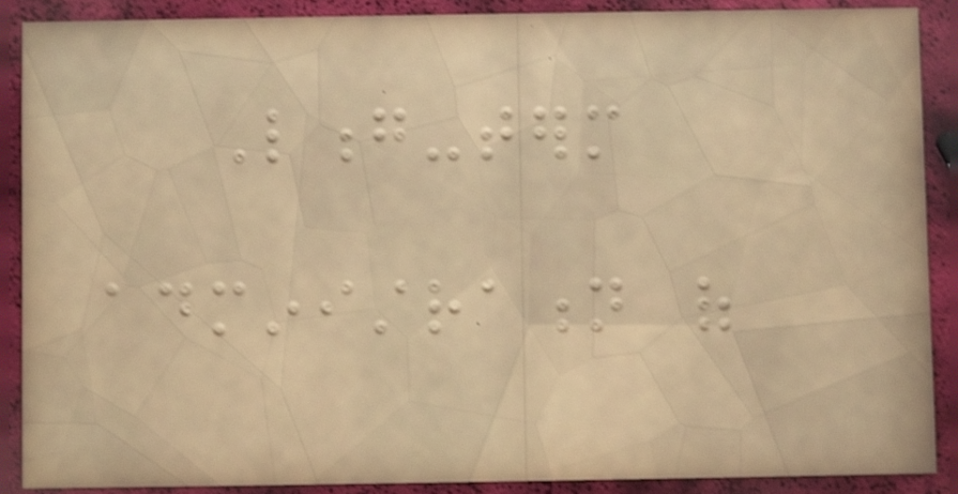Long-term
administration of
